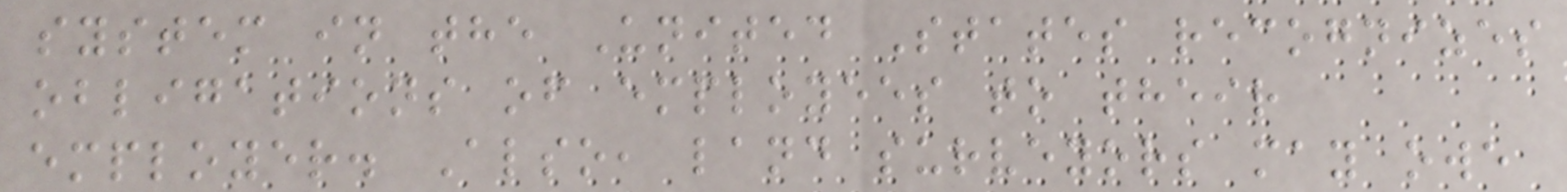system in the United States recognizes
obligations of employees to their
employer. Also, land surveyors may owe
